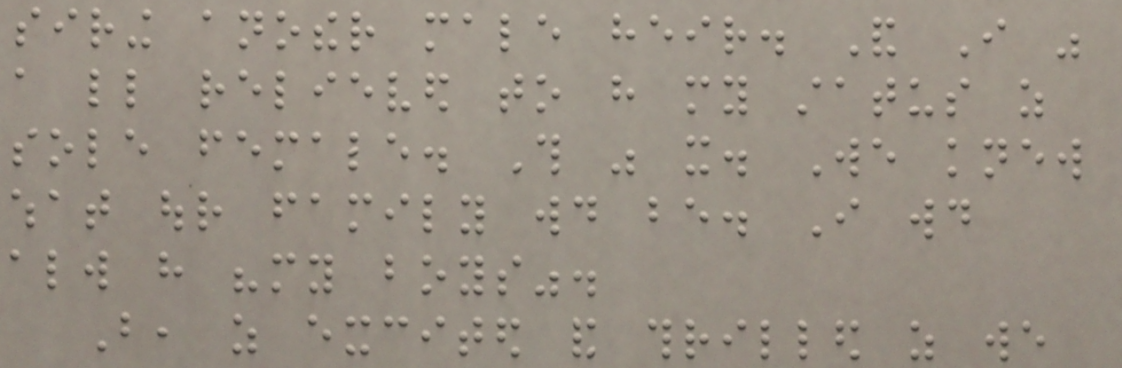siring another male heir. And I was
a little relieved to have my status as
sole female. This was it. We knew
what our family would be. I would
always have "my boys".
But, as excited and thrilled as we
